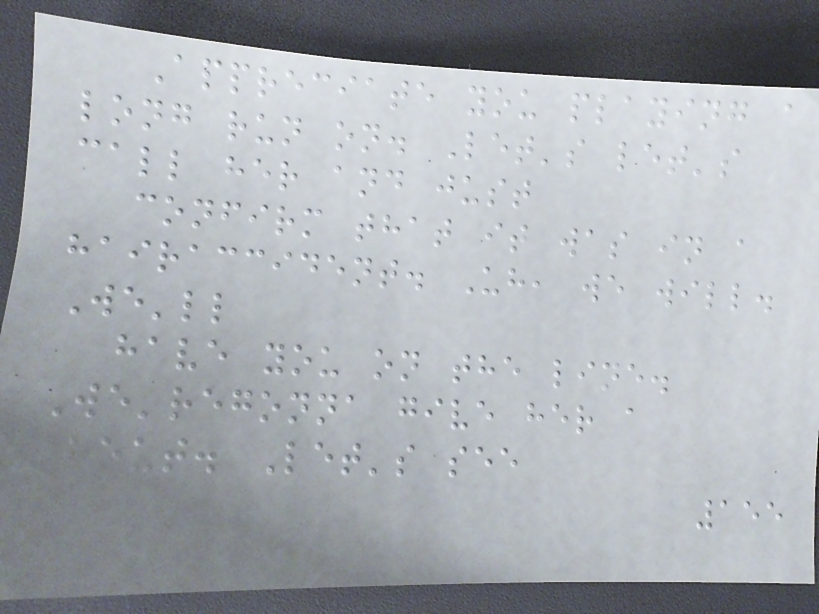Appreciate you playing a
long run on. Let's let's
call her and just
confirm that it was in a
hairaccident. Uh, we will.
We'll
have you on the line.
We'regonna give her a
shout. Let's see
155
